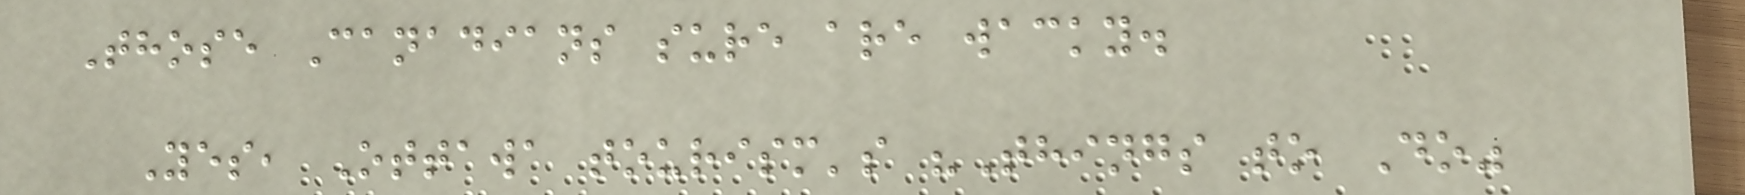Those Canadians sure are wacky.
Yes, Ottawa tourism's "Things to Do"
